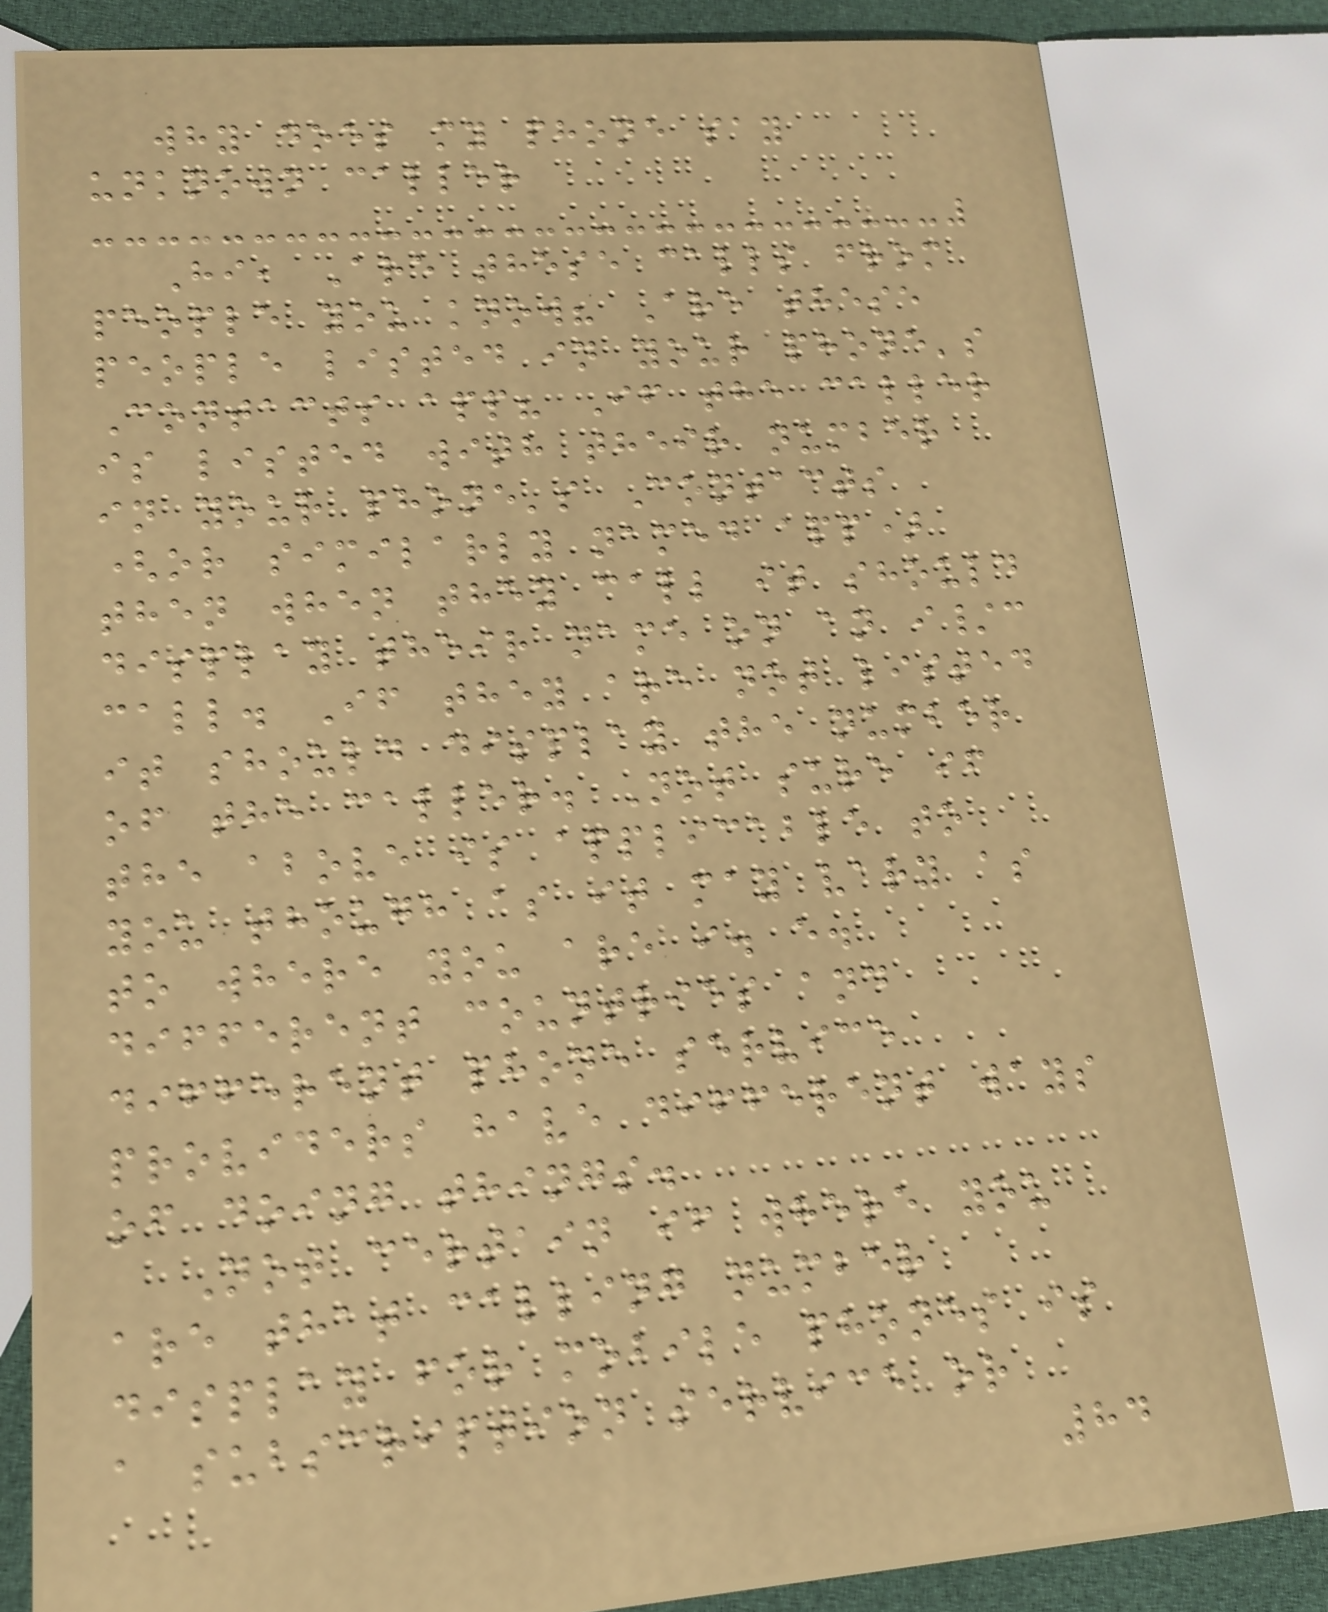why does my phone say
unknown caller
Hi, Are these calls from
people you know? Are these
people listed in your phone's
Contacts app? If the caller
is listed with their number
in your phone's Contacts
(or similarly named app)
then when they call it should
display their name on an i/c
call. If they are not listed
it should display the number
of the caller. Not sure if
the above is applicable to
you though as it may vary as
to where you are i. e.
different countries and
different phone service
providers have different ways
of doing things.
Not certain if where you
are that calling number
display for mobile phones is
a subscription service or
84
